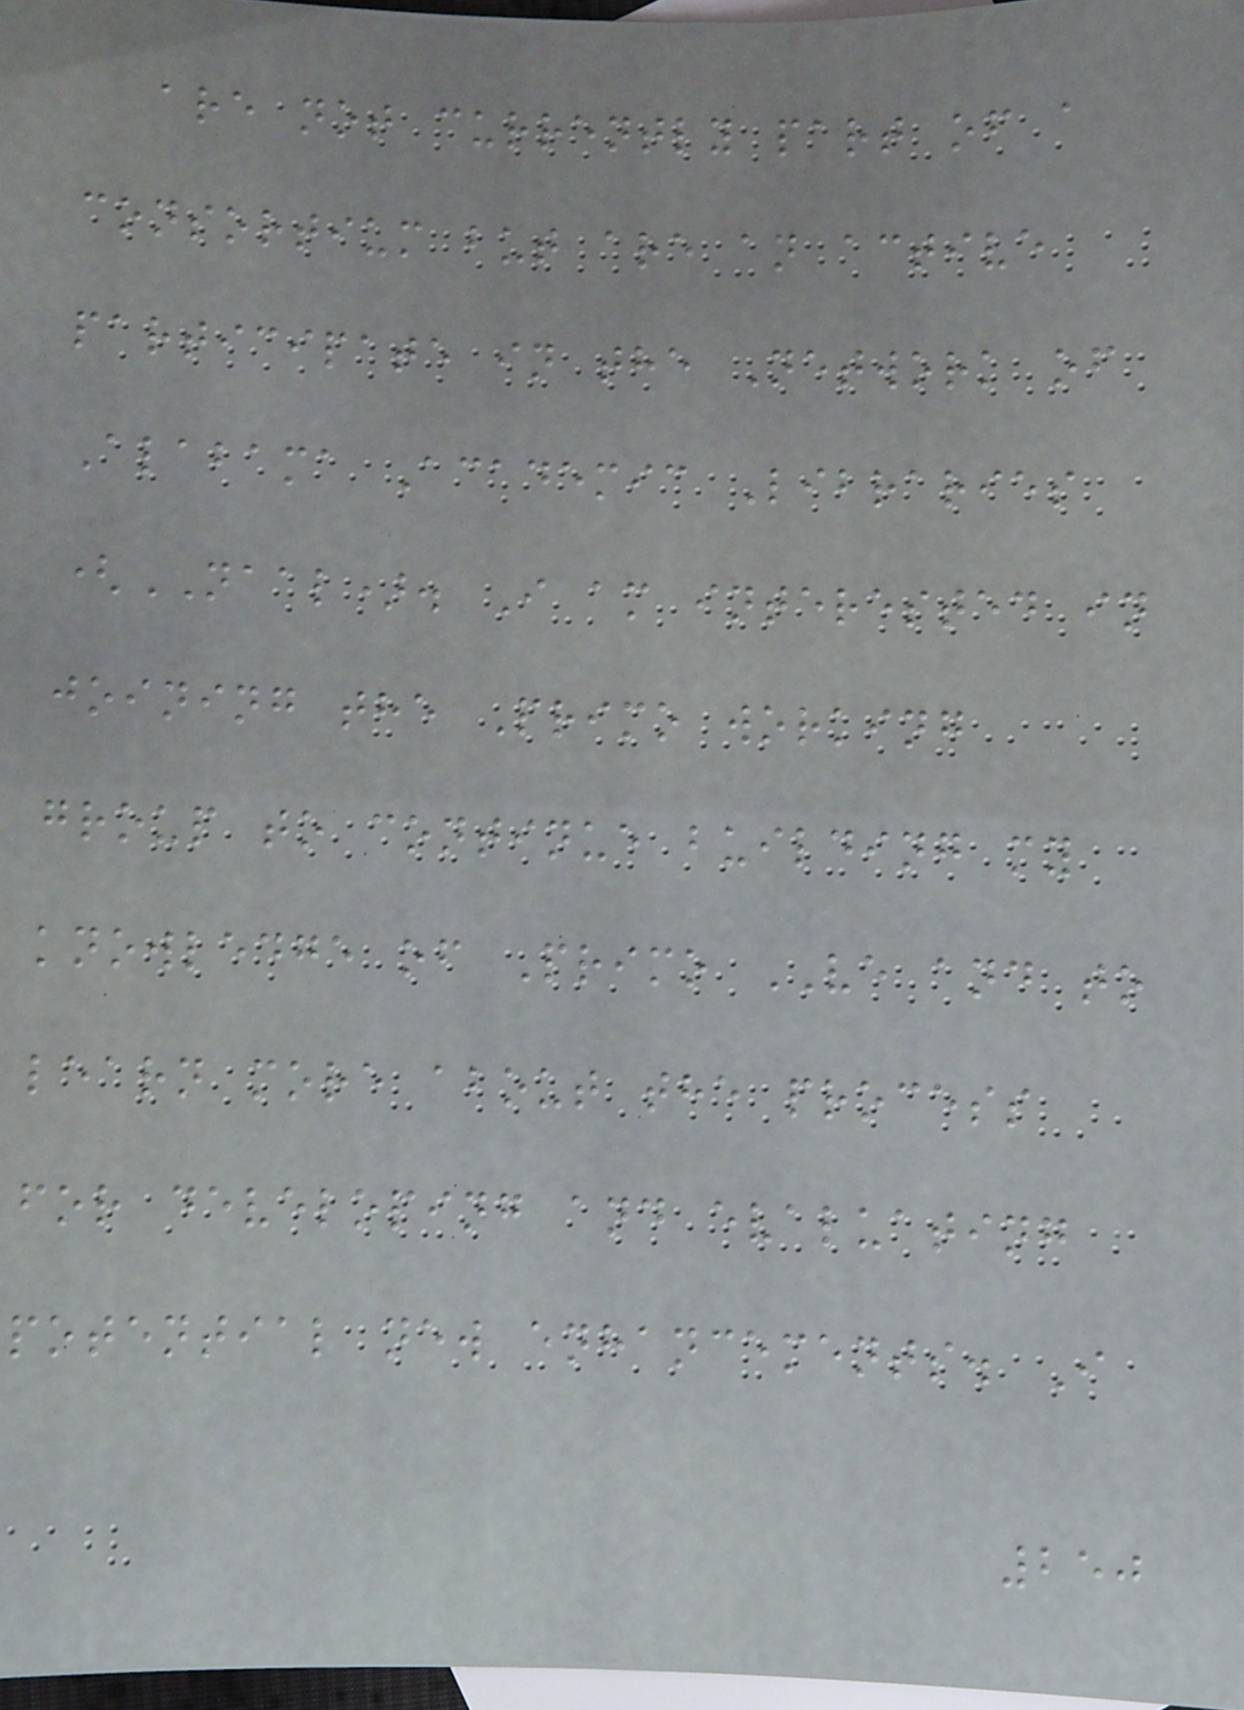are not currently part of a
consortium but are an active
participate in the Network of
Alabama Academic Libraries
(NAAL). I am interested in
joining the Primo working
group to continue building my
knowledge of Primo VE and to
learn more about the process
for developing and evaluating
potential new enhancements. I
250
